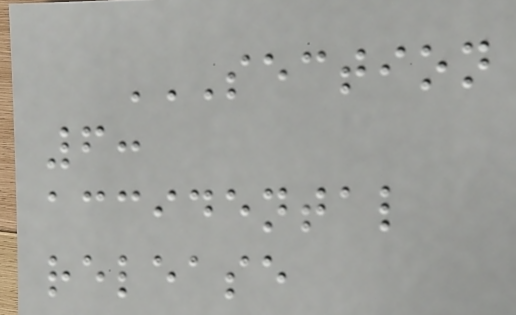SECTION
6:
ACCIDENTAL
RELEASE
